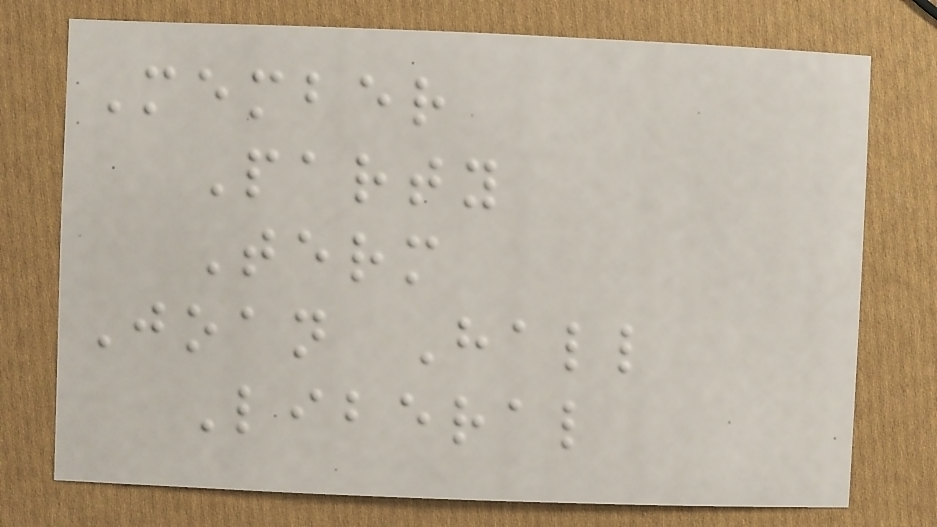Member
Party
Term
Joan Hall
Liberal
